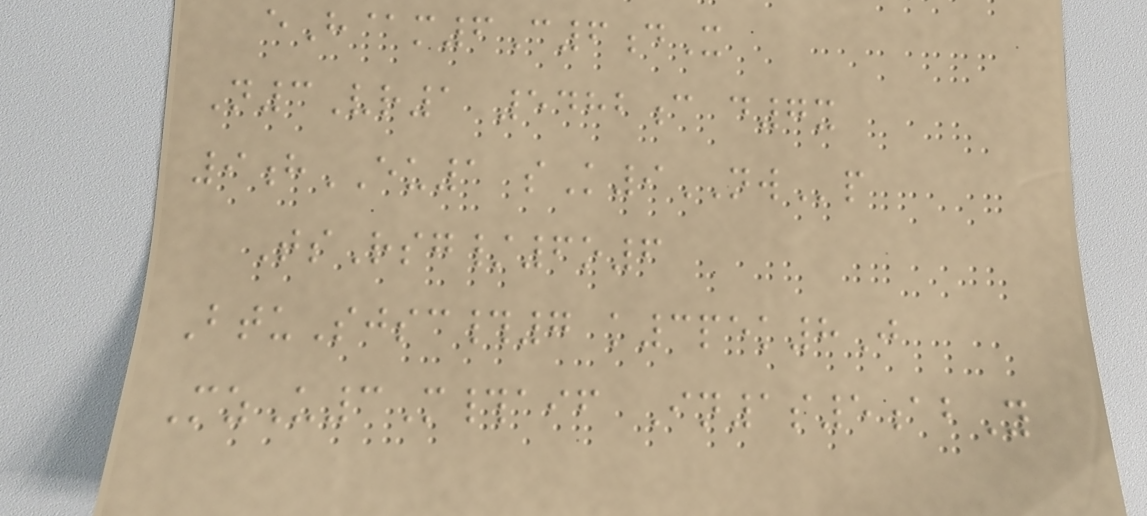eH@m6C6dX
N3Vr1 5482c d7x
9hEU1 sK9NWp
TsRsg/6o6
BtuSjsc#7 k3pek8J
MzU3M#aif In1s5abY
